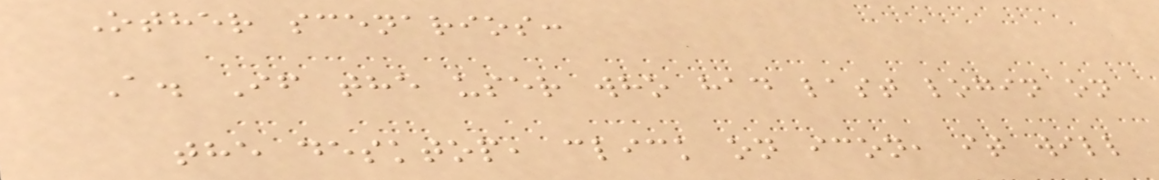Other scenarios:
A. If the user who had last login on
the desktop, click on icon, it will
